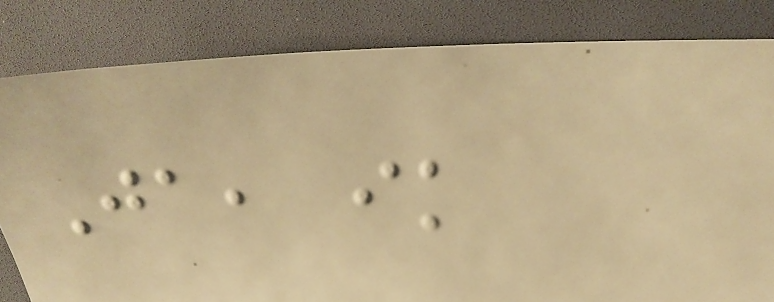Ja, ik
